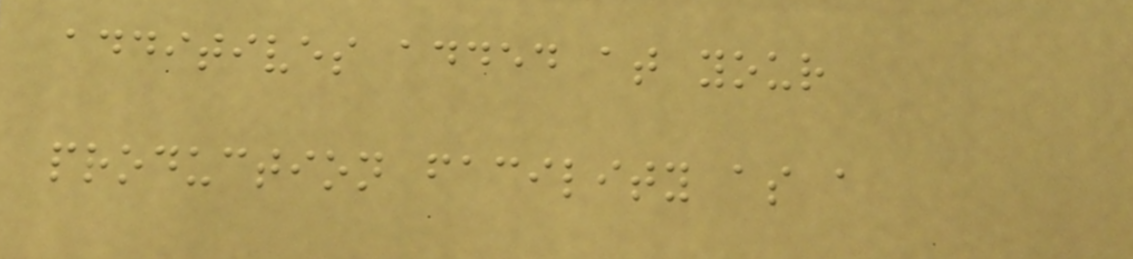additives added at your
production facility as a
